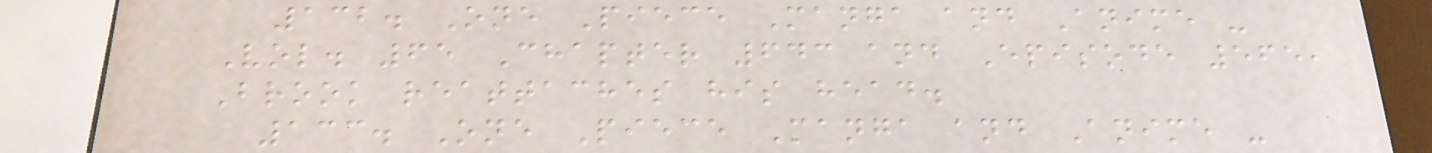132. One Piece Manga and Anime -
Vol. 65 Chapter 643 and Episode 565,
Brook reattaches his head.
133. One Piece Manga and Anime -
